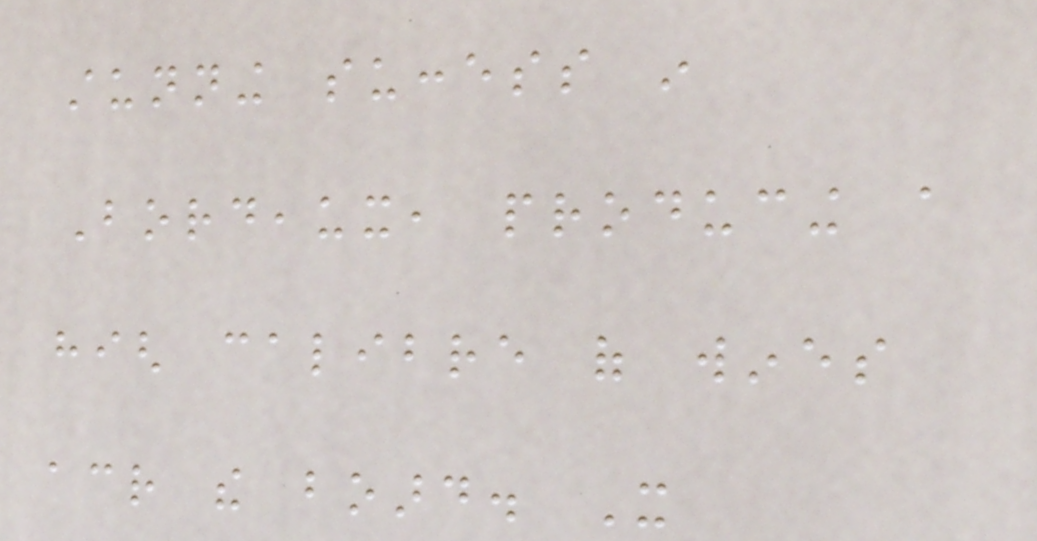stunning success in
Bordeaux, producing a
high calibre of wines
across the board. It
